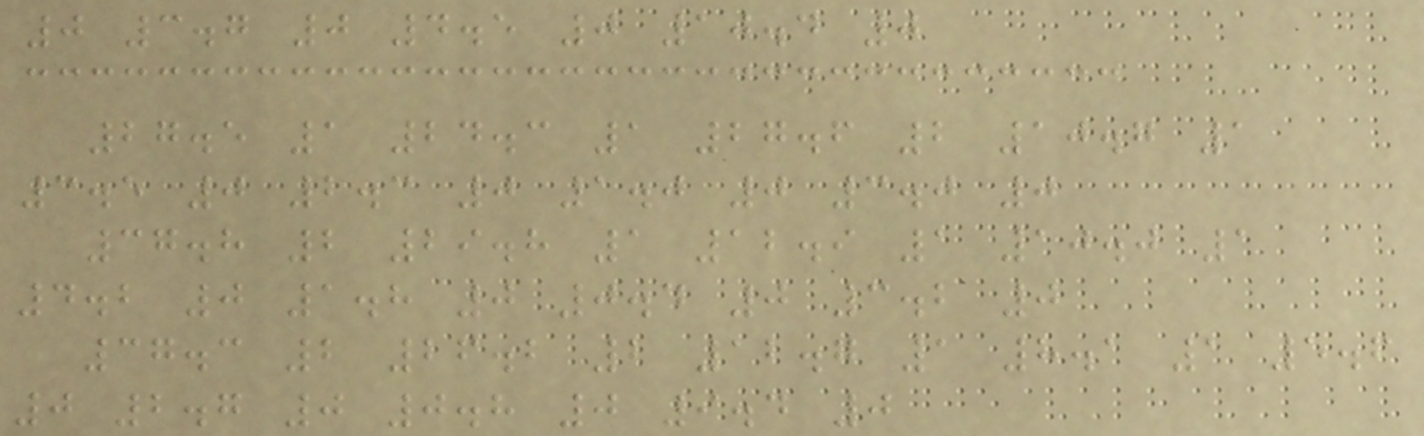0 3.7 0 4.5 0 10.4 0
27.5 1 24.3 1 27.6 2 10.7 1
3.5 0 2.3 0 1.0 0 3.0 0
37.8 2 29.8 1 12.9 1 10.0 1
4.2 0 1.8 0 0.4 0 3.2 0
37.3 2 26.2 2 12.7 1 8.1 1 5.6
0 2.7 0 0.8 0 9.4 0
